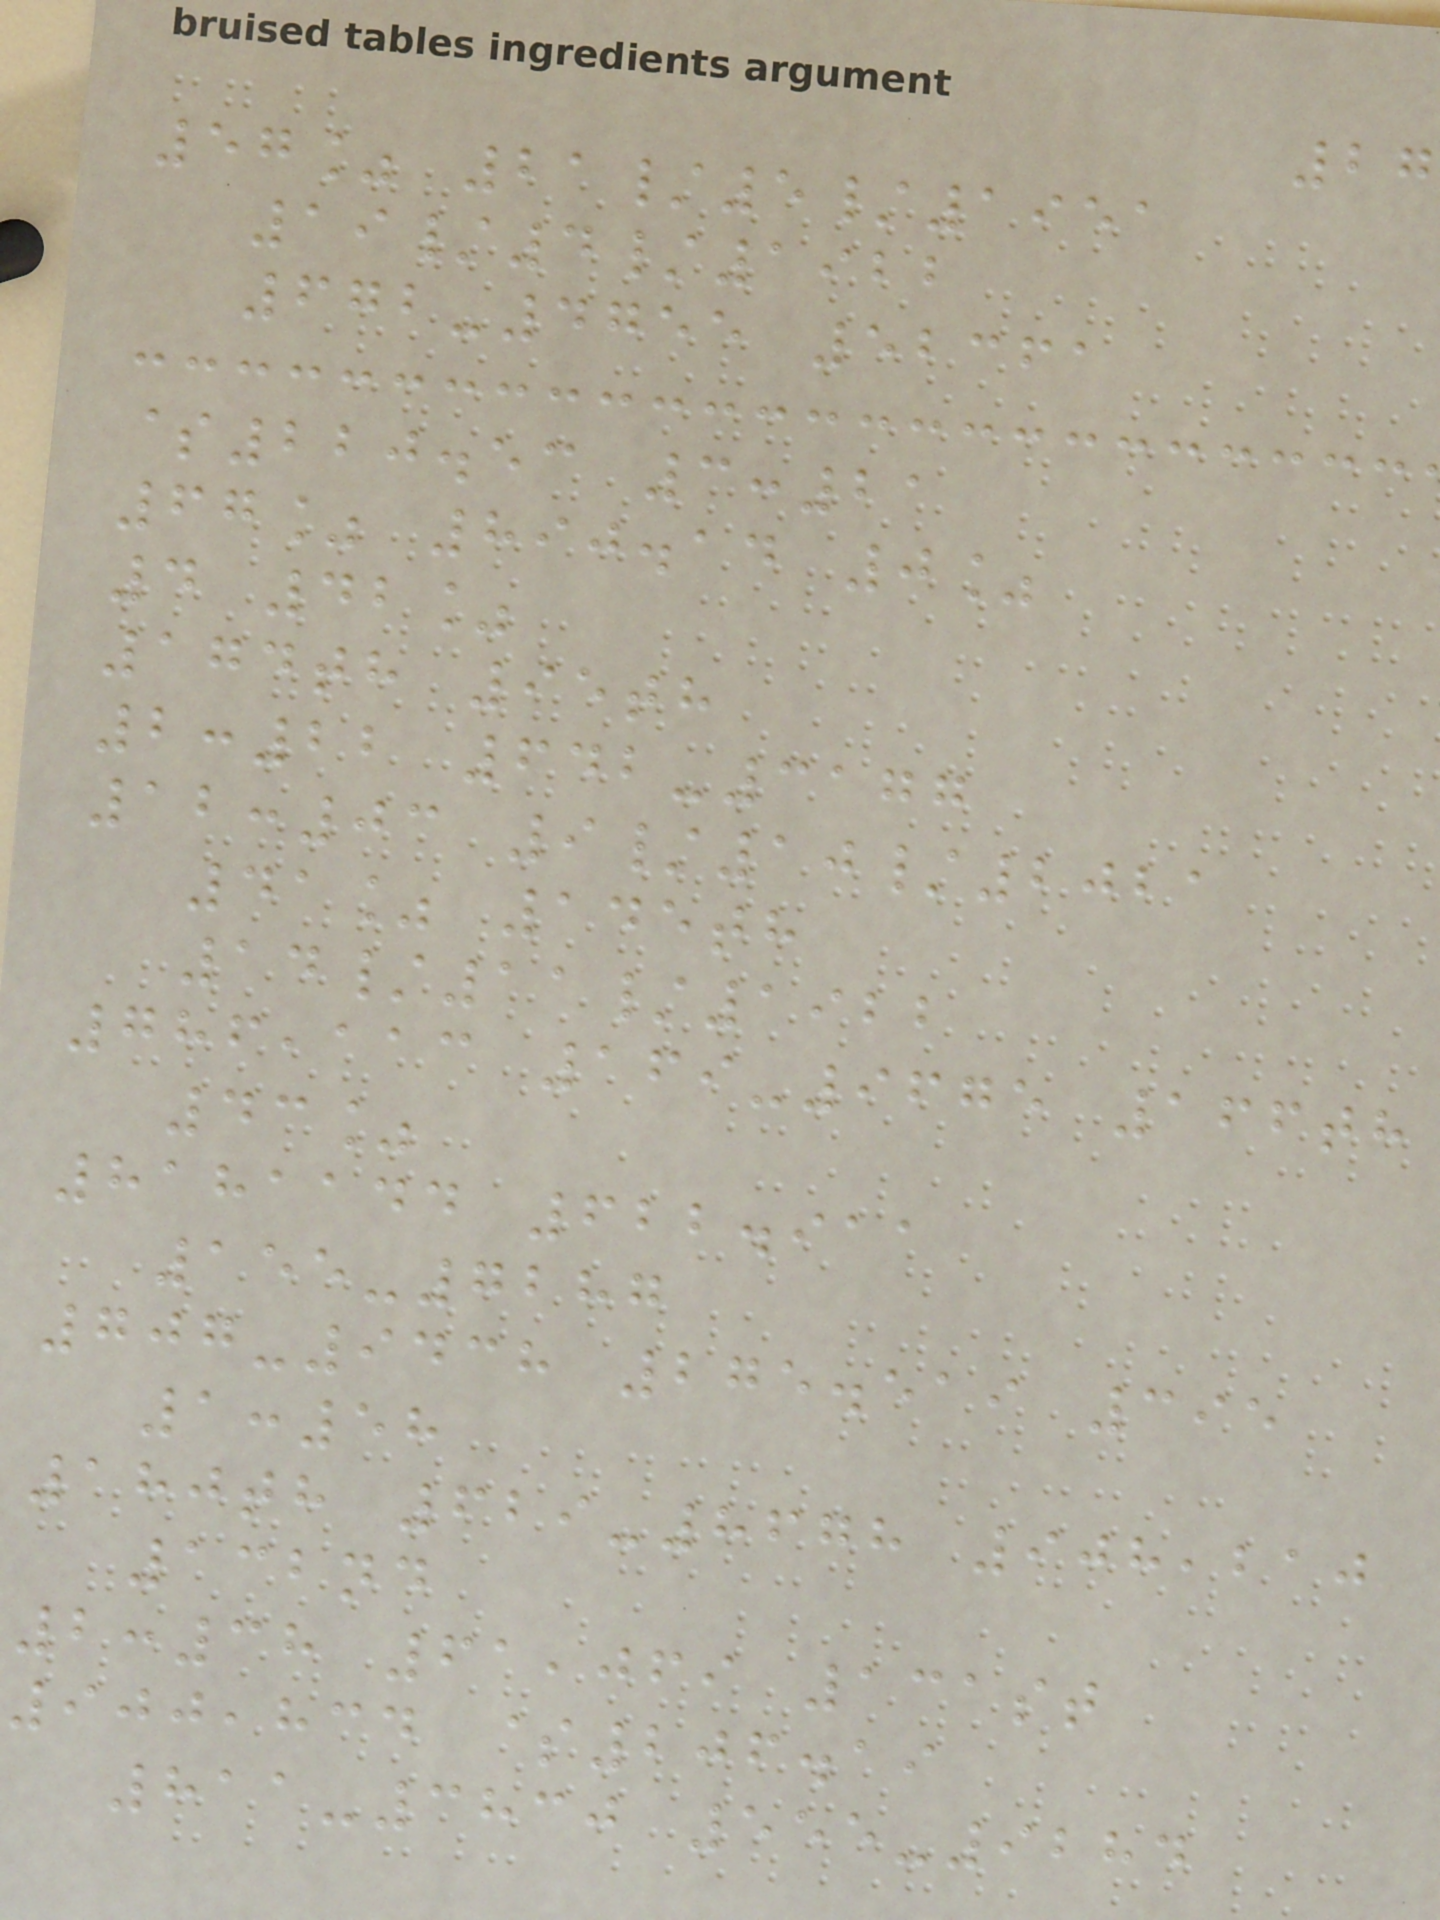57% 21/5/1951
19/4/1922
672-4755 52361
$220.53 3:21
67% 890.14 0%
4 42%
174th 95th
2:22 642-3177
12:03 9/10/2021
41% 145th
14/11/1922
786,113 169-9675 166th
43%
8181144 622.911
155-7287
707-9438 275.519 395
1:58
180th 629-8678 908,210
132nd
2:38 61,069 131st
900,834 $206.19
811-3830 555-9284
